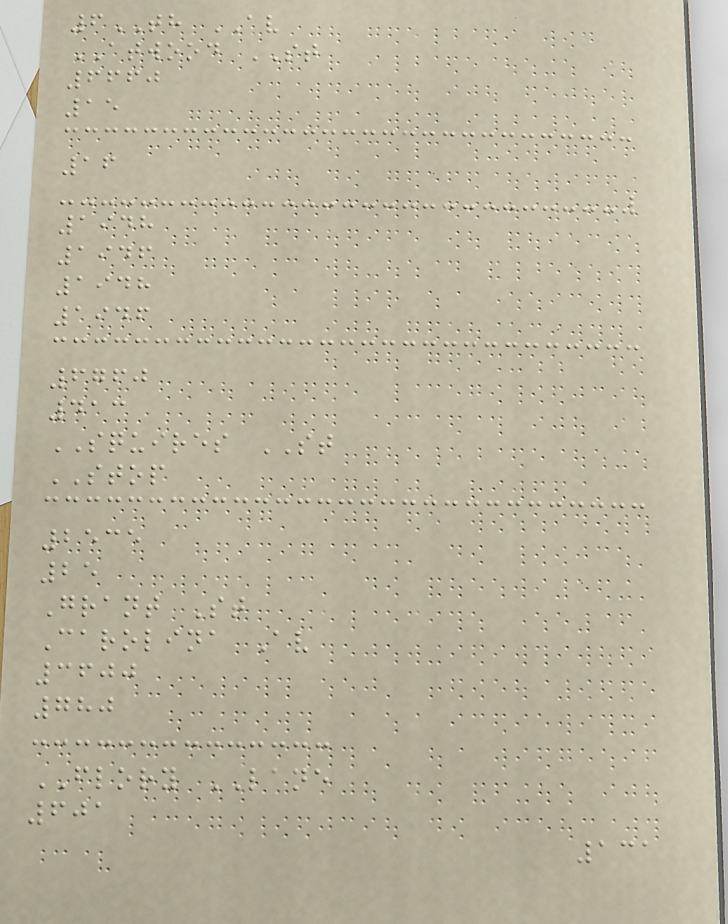6TH AV
ATWOOD ST
6660
15
16
1948
1946
1948
1946
6760
413
SQUIRES ST
STOP
2535
25
Grant St
Carolina Av
3600
780
FLORY LANE
601
131
